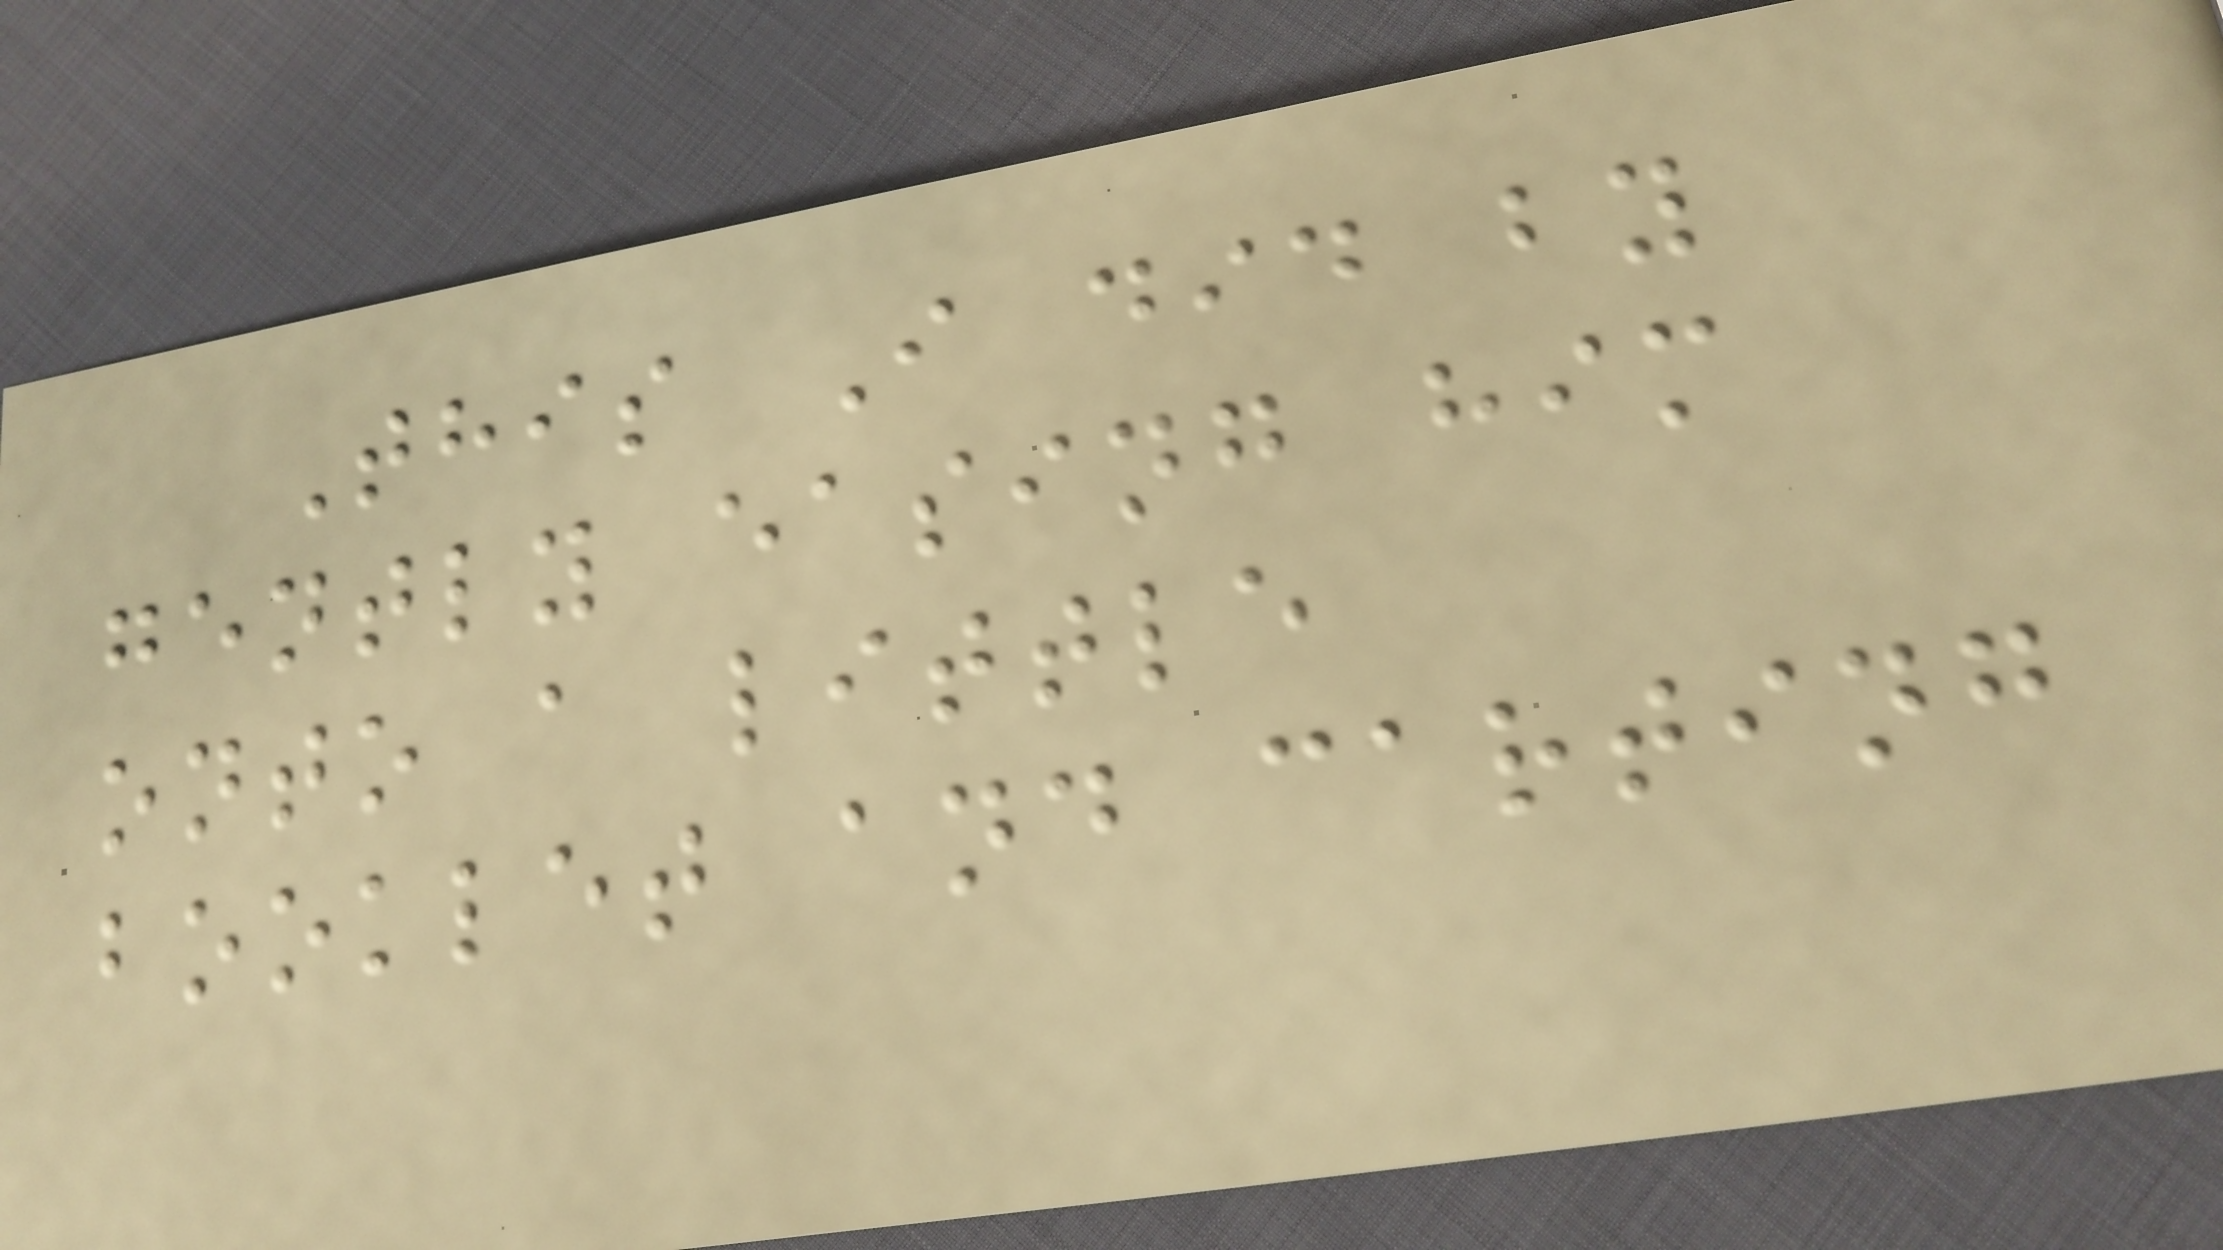This I did by
gently easing him
onto a little
booklet and carting
